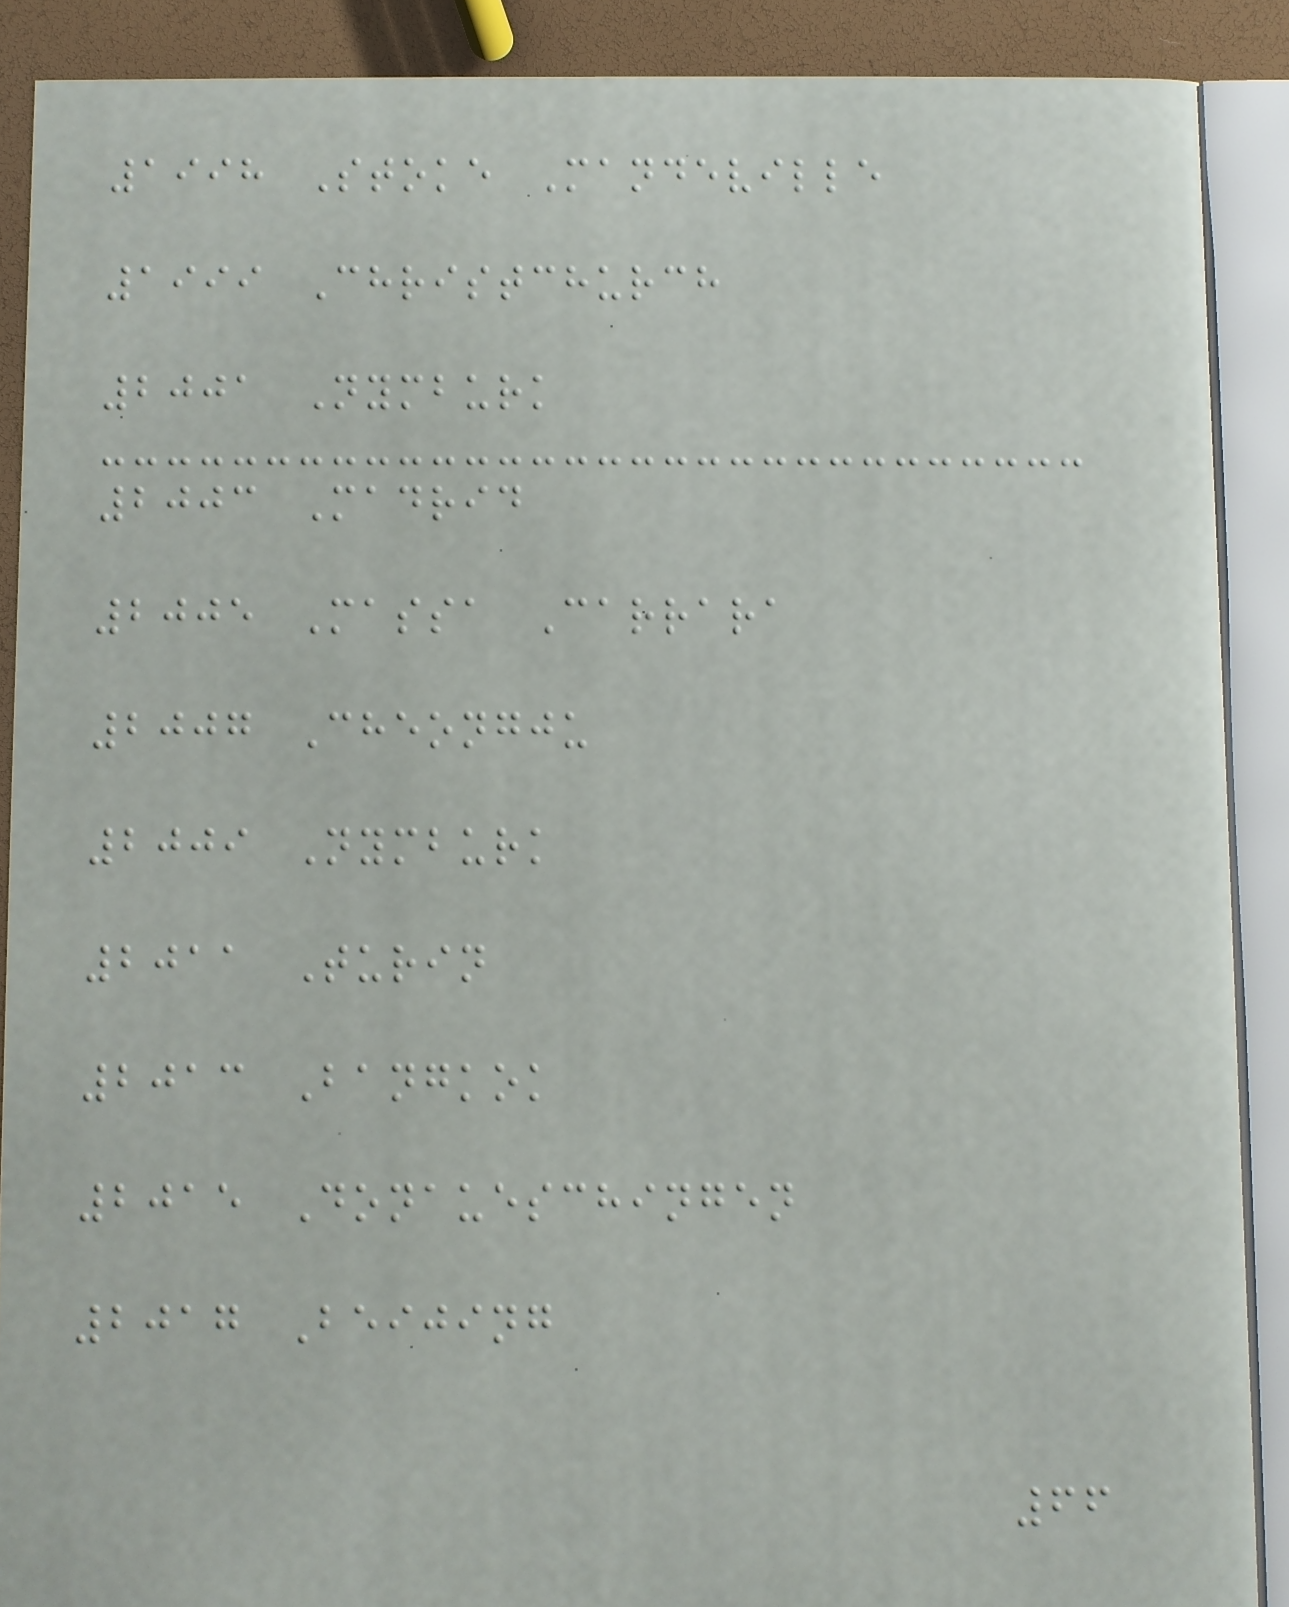1998 Stoke Mandeville
1999 Christchurch
2001 Nymburk
2003 Madrid
2005 Massa Carrara
2007 Cheongju
2009 Nymburk
2011 Turin
2013 Bangkok
2015 Donaueschingen
2017 Beijing
66
